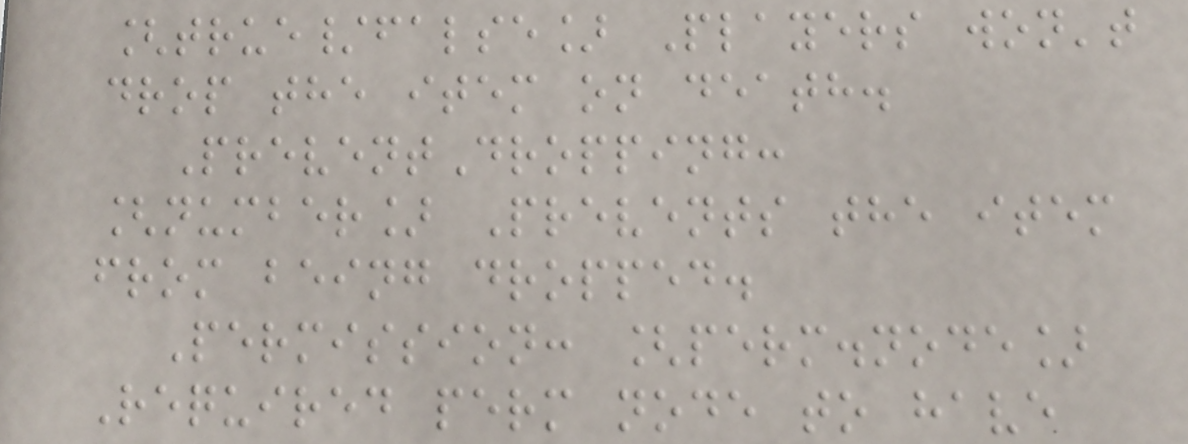[true/false] Players won't
drop the item on death.
PreventDropping:
[number] Prevents the item
from being dropped.
Permission: [perm.node]
Required perm node to have
